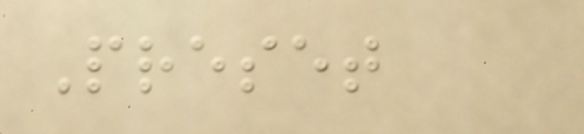Preset
